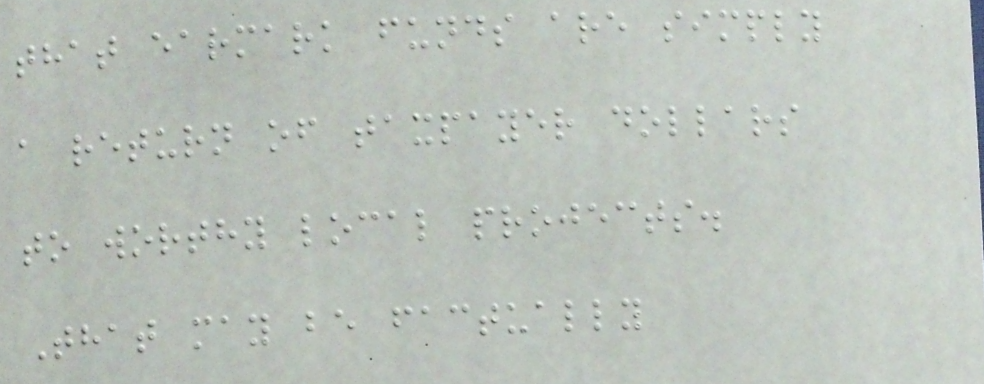that earmark funds are simply
a return of taxpayer dollars
to worthy local projects.
That may be factually
